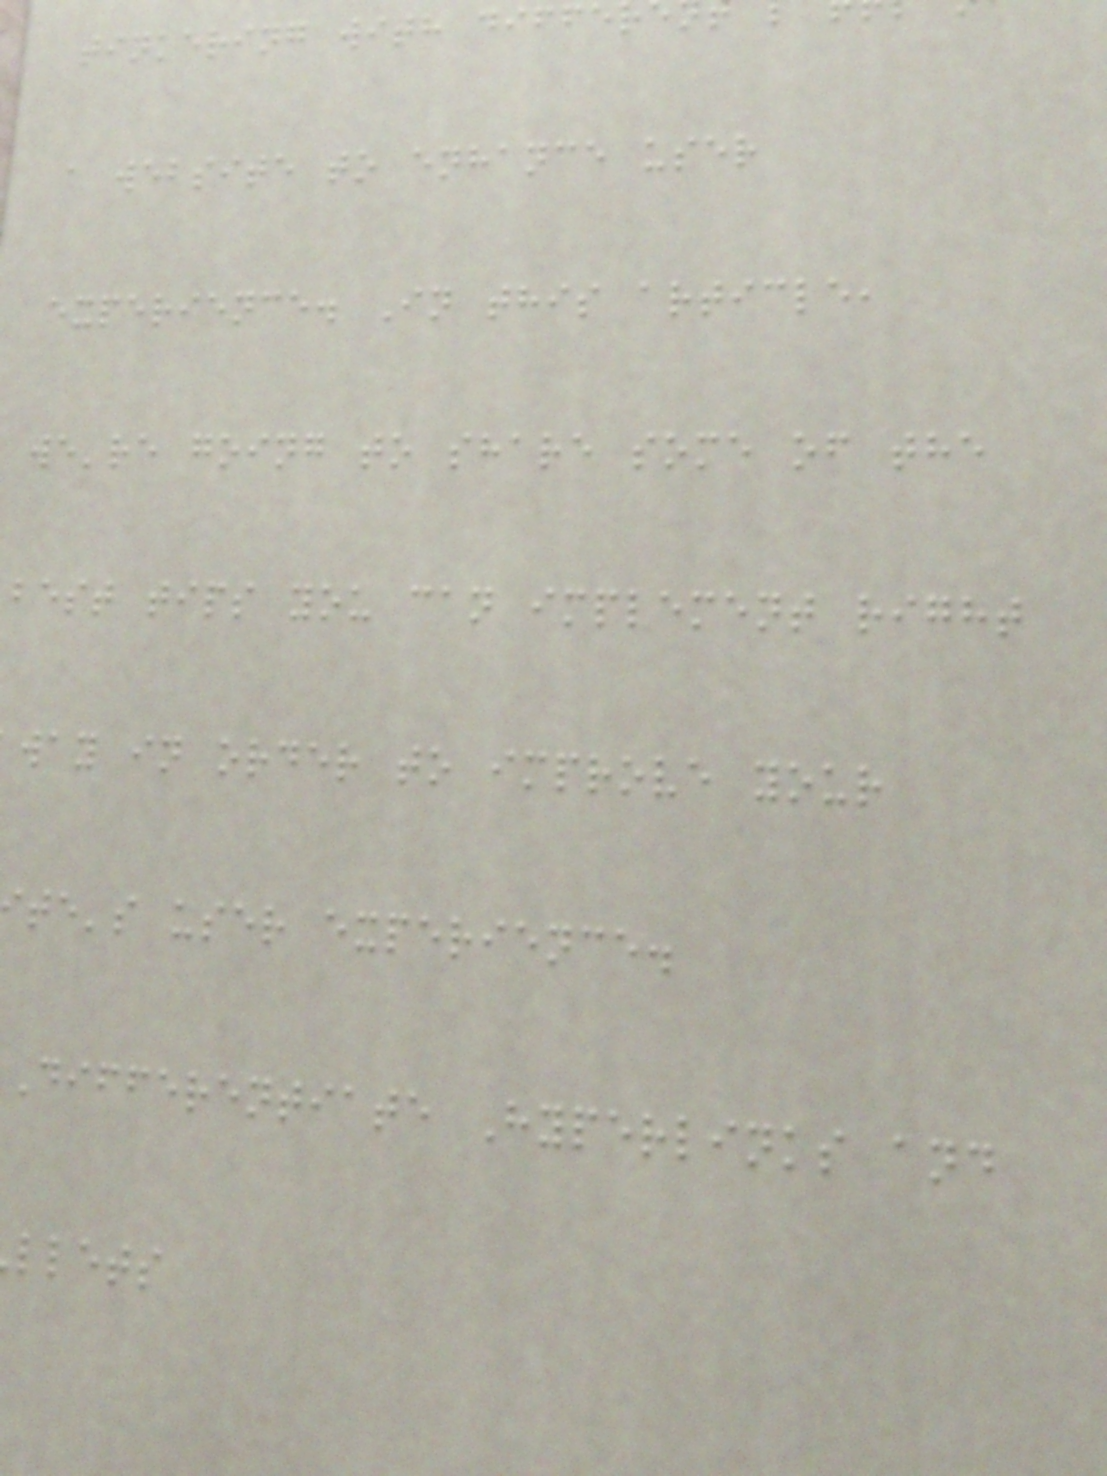tinkering with differ
a website to enhance user
experience. In this article,
we're going to share some of the
best tips you can implement right
way in order to improve your
te's user experience.
Differentiate Hyperlinks and
llets
